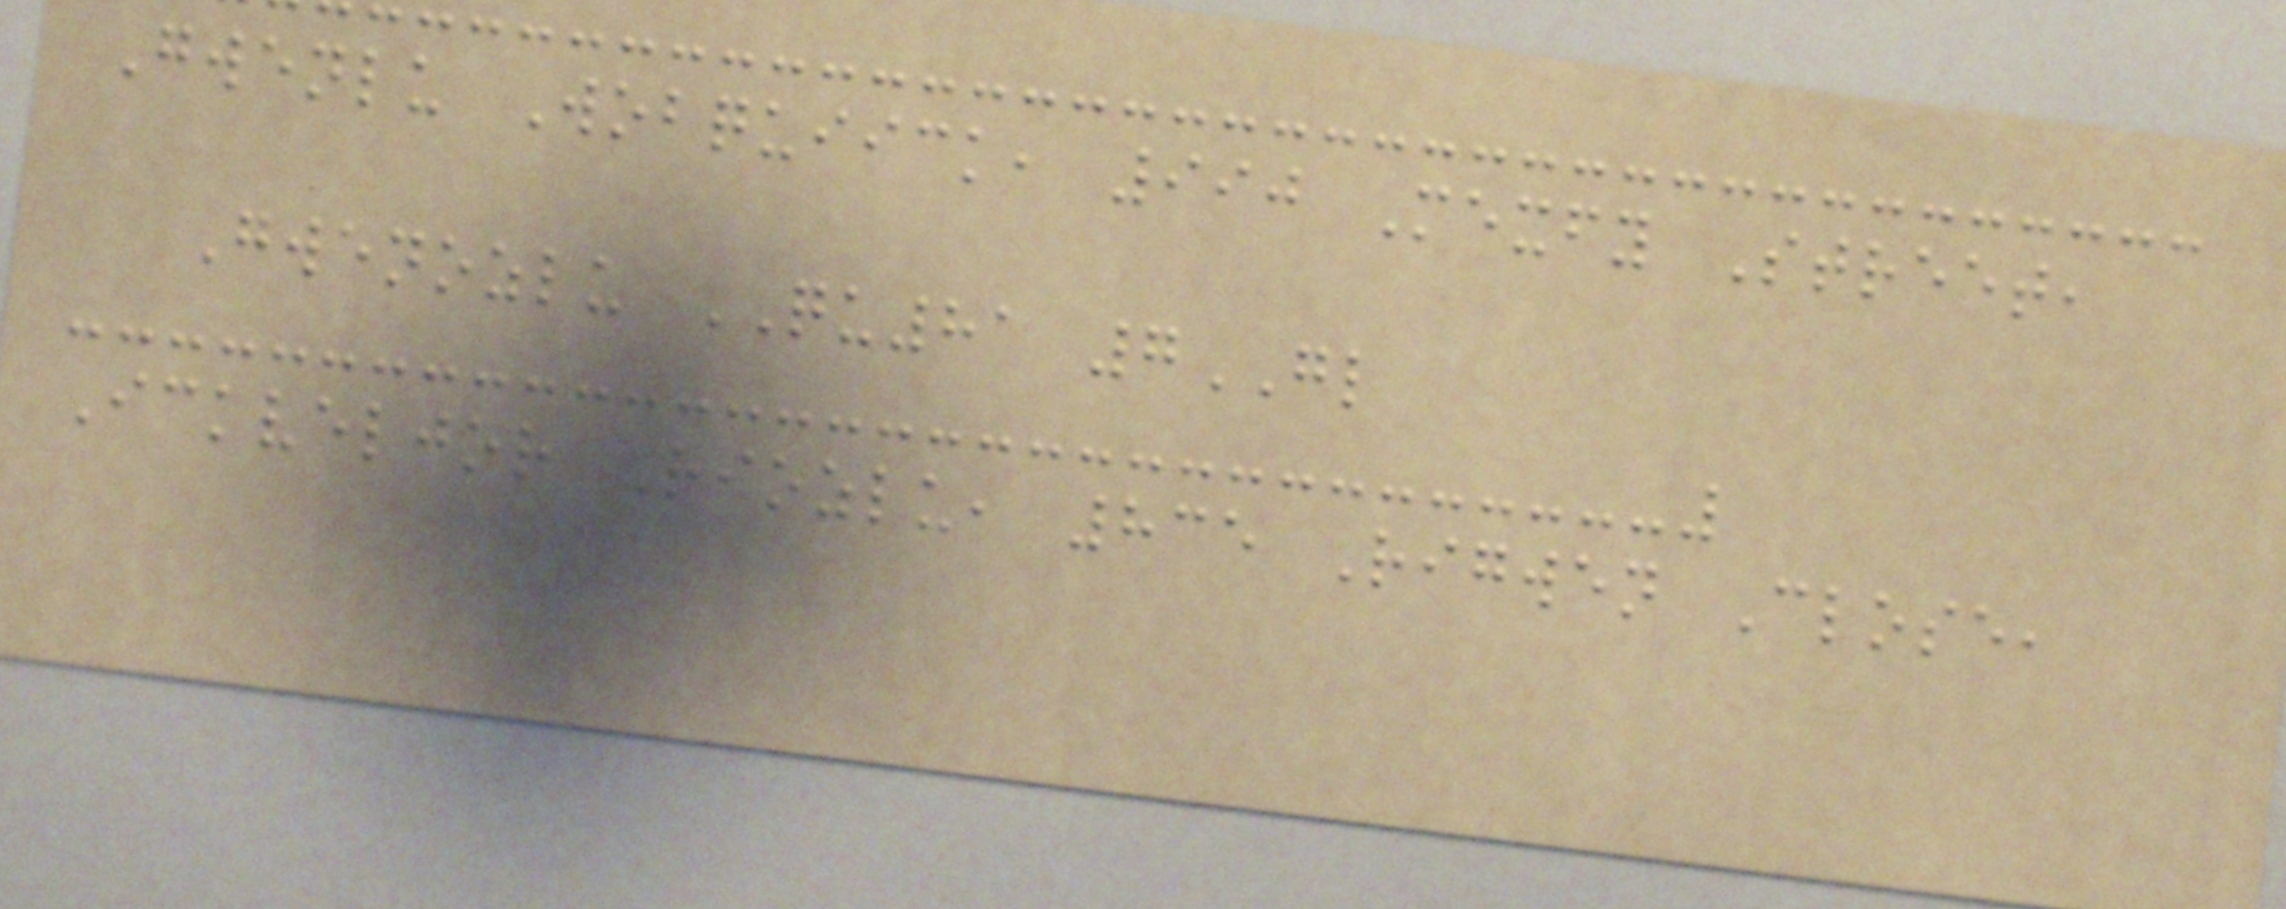Gwenlu Wobquiick, 990 Mexfy Street,
Gwenozlu QU81 7GL
Ickveljor Riozlu, 835 Rigwen Close,
